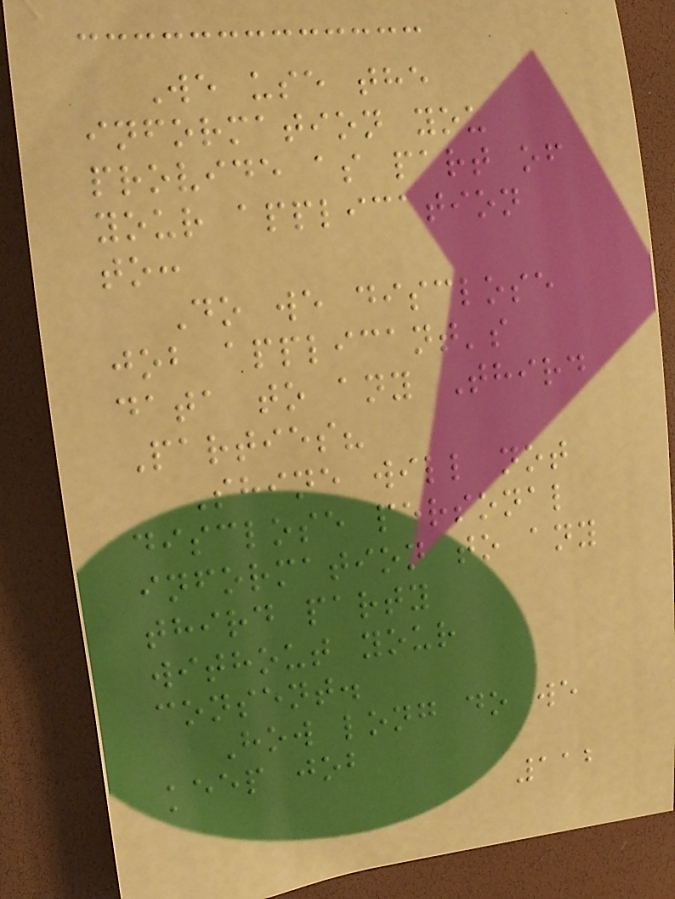We use the
information you
provide as part of
your application
to:
Do we disclose
job applicant's
data to any Third
Parties?
Shine will not
disclose personal
information to any
third party
without your
consent.
How long do we
keep job
112
